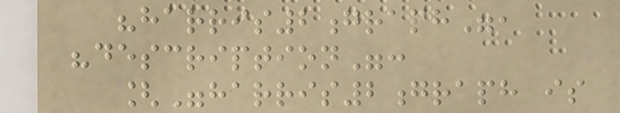"harris2graph",
"description":
["harris2graph is
